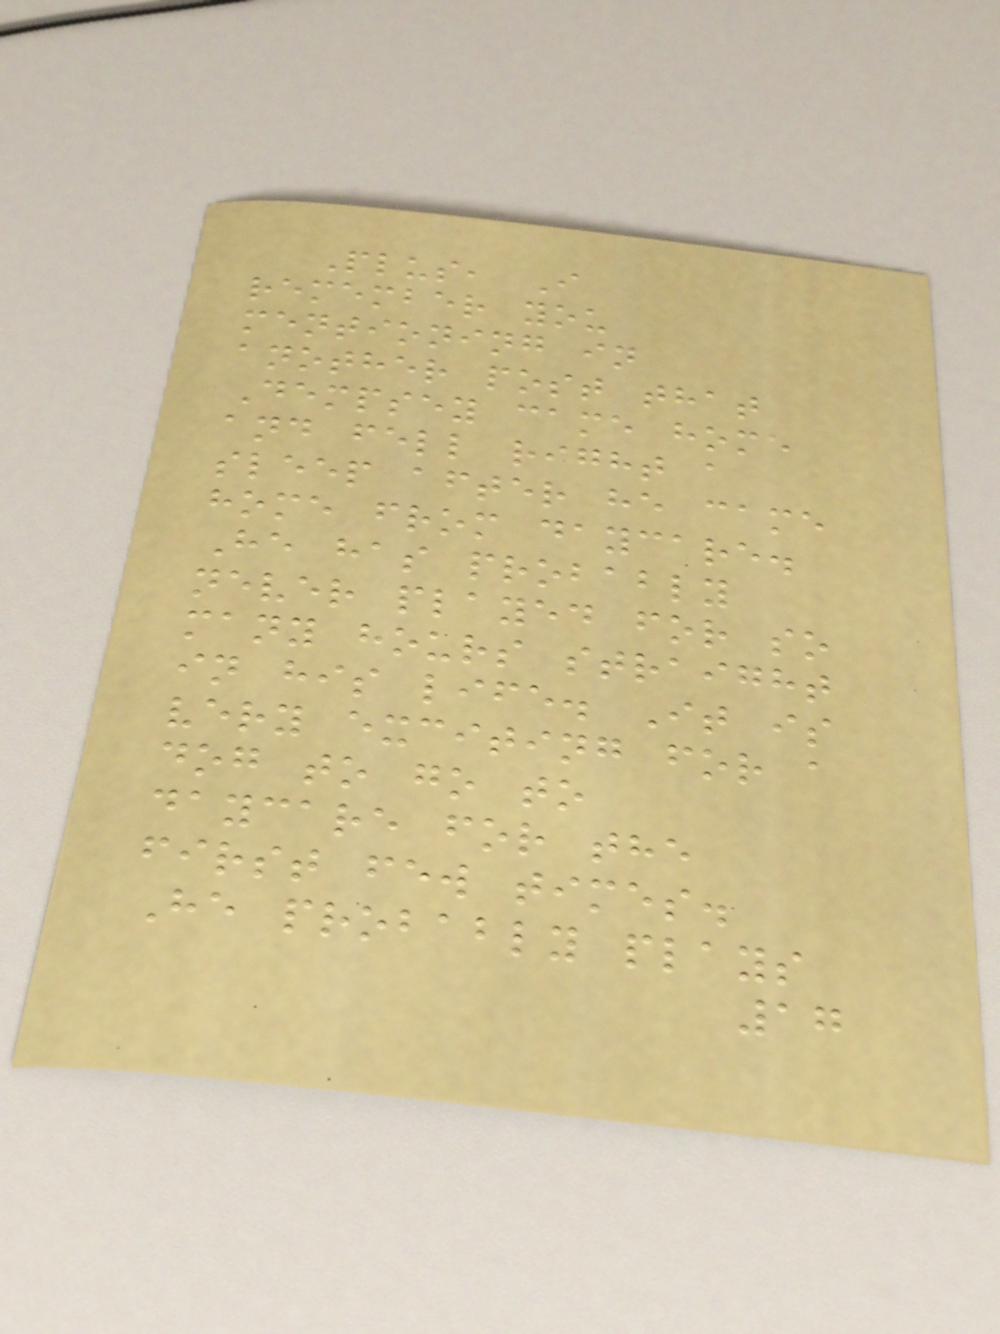Plus, I
remember you
mentioning in
another post that
Dempsey came home
and fell right a
sleep after he came
home from daycare.
He has probably
never played for so
many hours straight
in his life. It is
very exciting for a
dog to go to
daycare for the
first few times.
He probably plays
17
